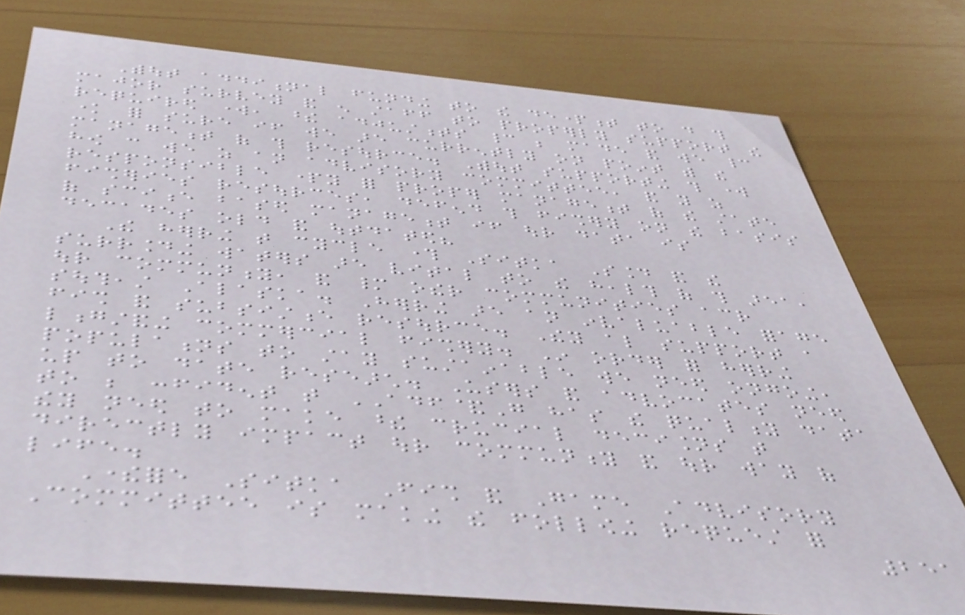Without additional funding to the department to do this
major survey and enough staff to properly support the
required work, these adjustments cannot be made and we cannot
know for sure if we are currently on point with the
management of this resource. Without supporting this work
how can we as an advisory committee, and you as
responsible party for proper management of the state
fisheries resources, defend this fishery on the basis
of science based management if our data is
decades old and outdated?
The herring that cycle through Sitka Sound and the
surrounding waters are vital to the health of this area,
our community, and many other communities across
southeast Alaska. Herring are an invaluable forage
fish and subsistence resource. They also support a
longstanding commercial fishery. In order for herring
populations to stay sustainable we need ongoing,
up to date research. Users and advocates need
to be confident that ADF&G has the quality data
they need to make these crucial decisions that
directly impact our community and our way of
life.
Therefore Sitka Fish and Game Advisory
Committee is making the following request for
251
